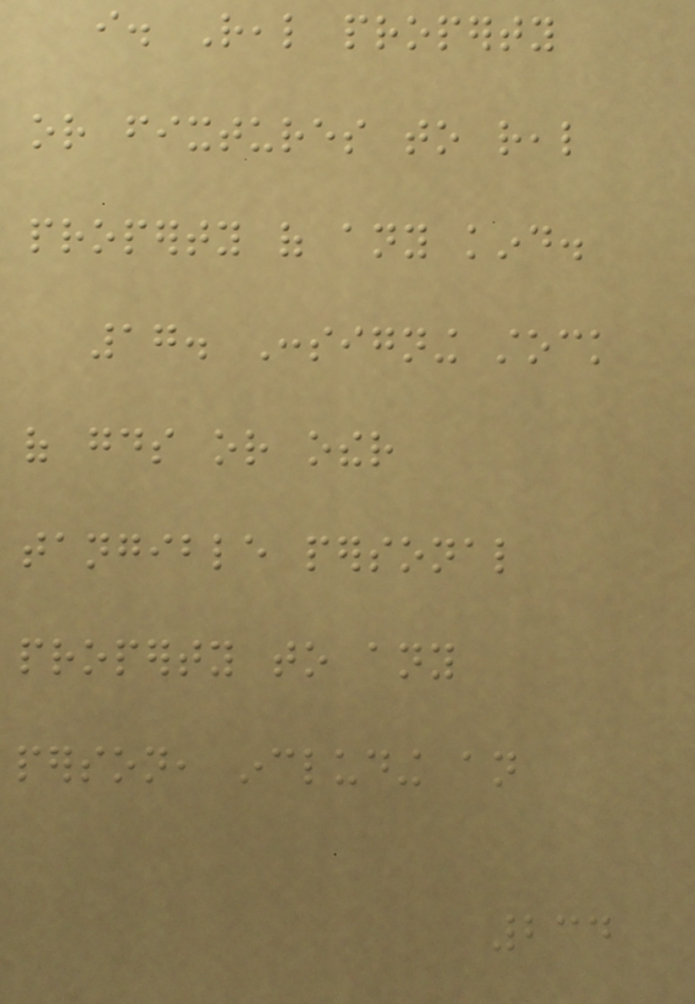i. Real property
or fixtures to real
property of any kind.
17. Consigning stock
of goods or other
tangible personal
property to any
person, including an
234
